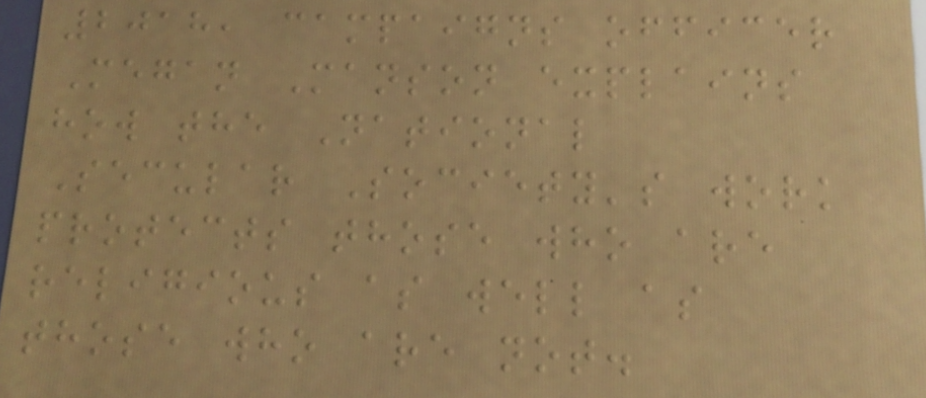2018, campaigns officer
Megan Manson explains
how the National
Secular Society's work
protects those who are
religious as well as
those who are not.
